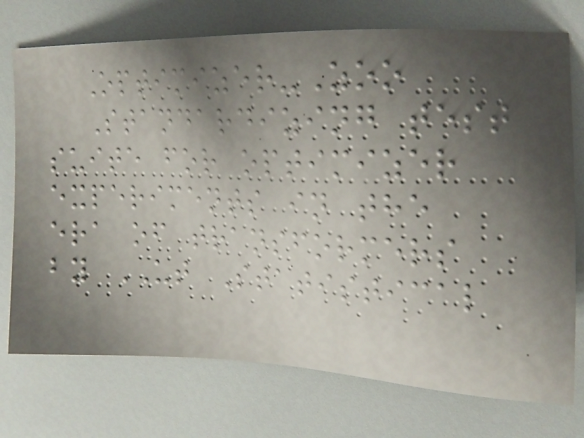Optimizer-Zoo
Standardizing test
suite for optimizer
experiments in the
era of transformers
by UT Statistical
